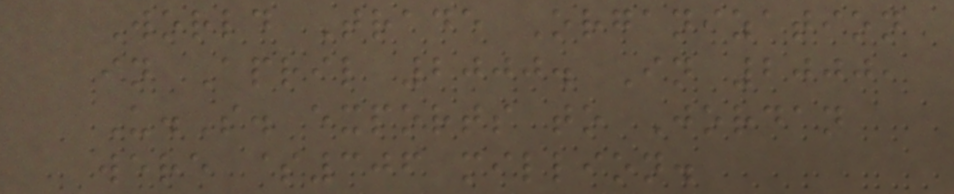World Trade Organization
in April 2000. In 2000,
U.S. exports to Jordan
were $306 million.
